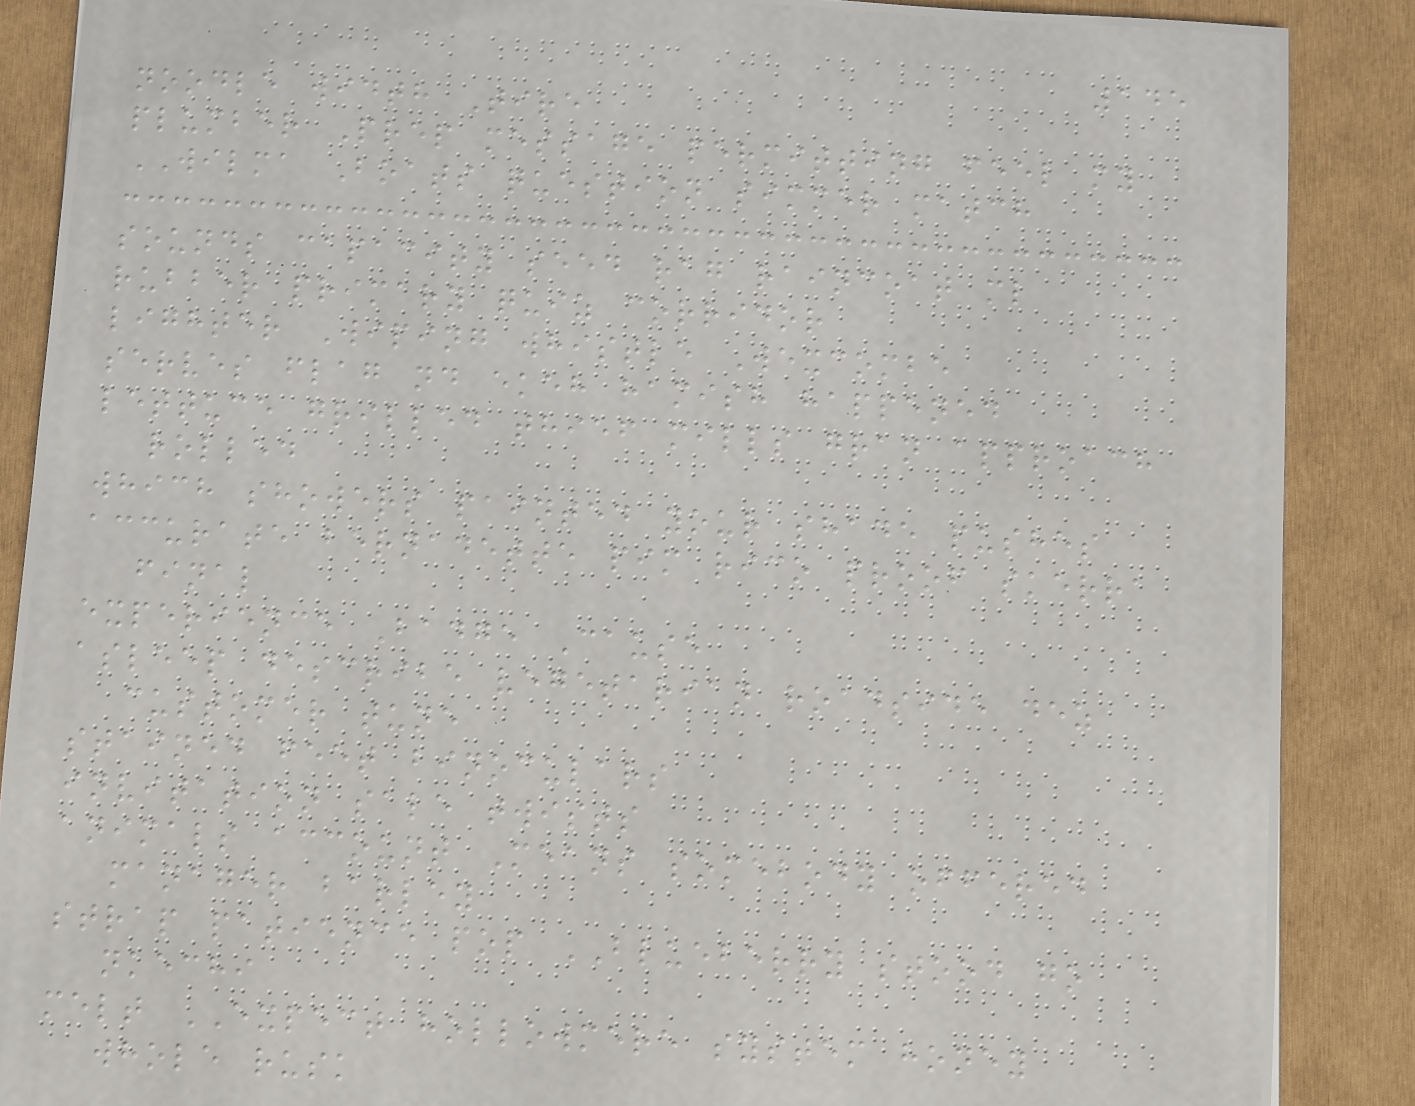145
noodle width Tire
plumber Prep message permitting feel my
WILMA Boats question simmer match
sounds capacity seed rag raincoat ml
rubber primary quiz corridor
lighter Wiping whistle Wexcombe
serves flag nd ekeh hamish happened
lettuce grilled thief mills gran approach
rolled
which showers painted your shade pushes
accurate bernadette pim rico proof skerra
final
experience Badge Cause
asleep describe vegetarian roadside dez
customer tune
stained feet binoculars
invitation sale twists
animals account Means somebody offered
manager barley
strap patience pop BLUEBERRY stood go
nkechi
melt EXPECT hollowmere system honey
whole rusk
